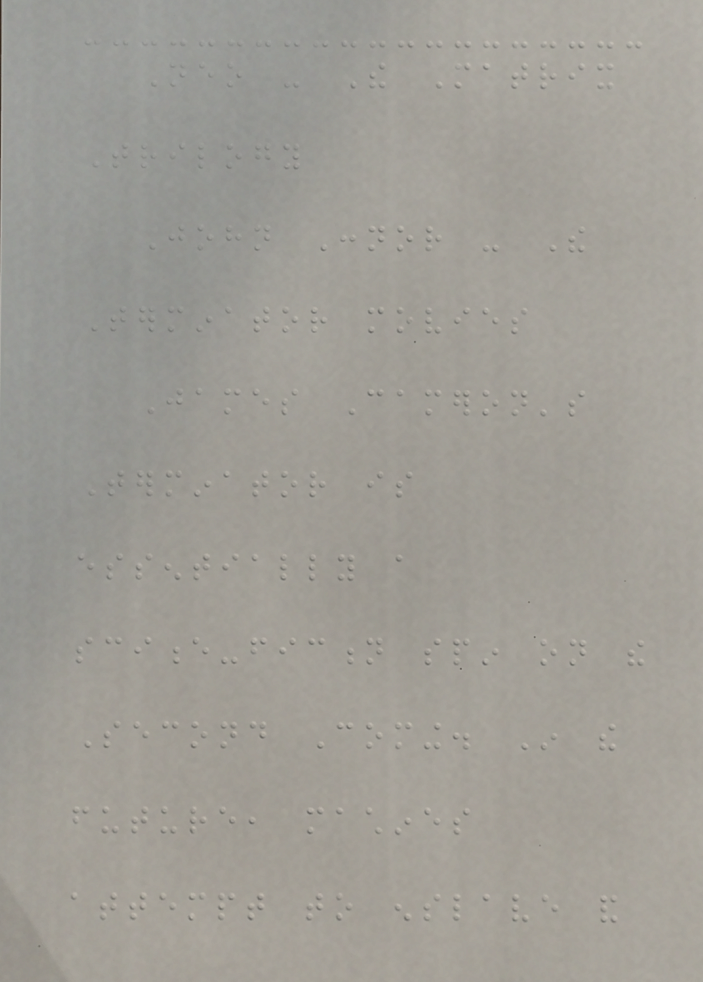Neo - The Matrix
Trilogy
John Connor - The
Terminator movies
James Cameron's
Terminator is
essentially a
science-fiction spin on the
Second Coming. In the
future, machines
attempt to enslave and
